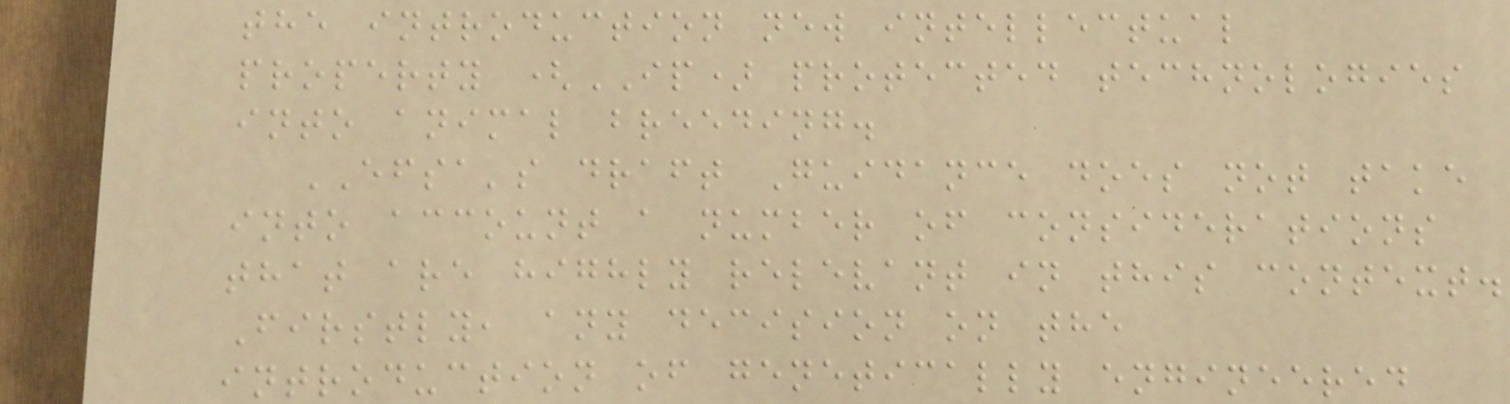the introduction new intellectual
property (IP) protected technologies
into animal breeding.
EFSA's draft Guidance does not take
into account a number of considerations
that are highly relevant in this context.
Firstly, any decision on the
introduction of genetically engineered
